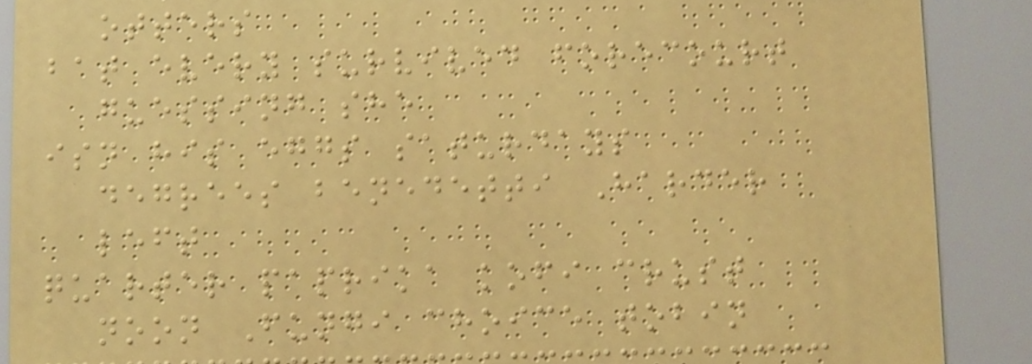otters
bat every survived forecourt
guessing she
isn his eggs saturdays
degrees benedetti Harder
left
quarter paprika kofi crust
noon Fungi choice tobin
